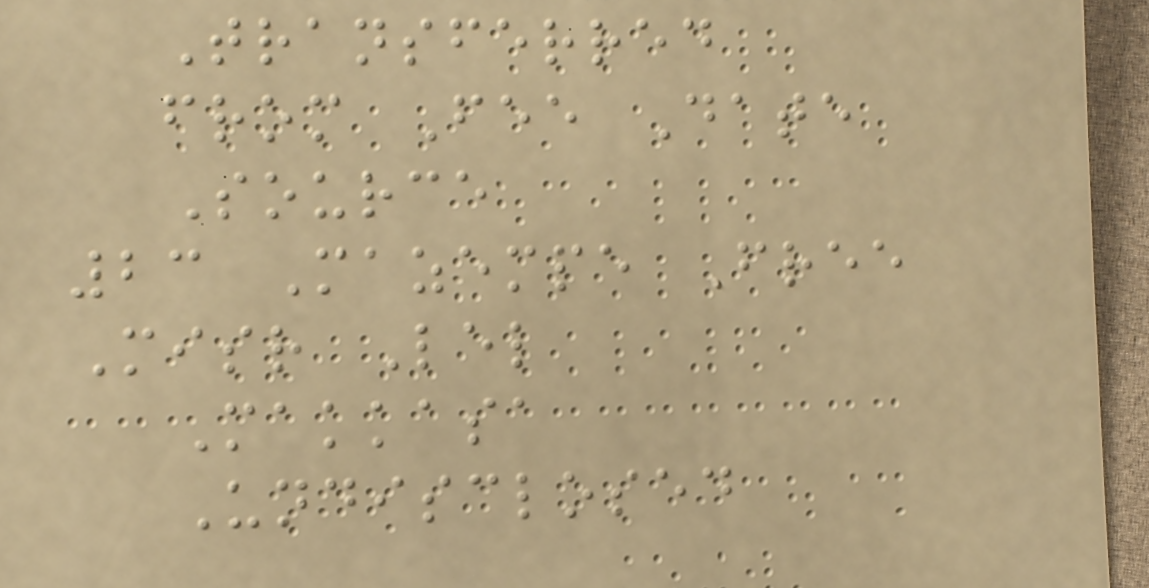Transferred
from Fee Date
Source
23 Mazempe Free
Misr Lel
Makkasa
Undisclosed
